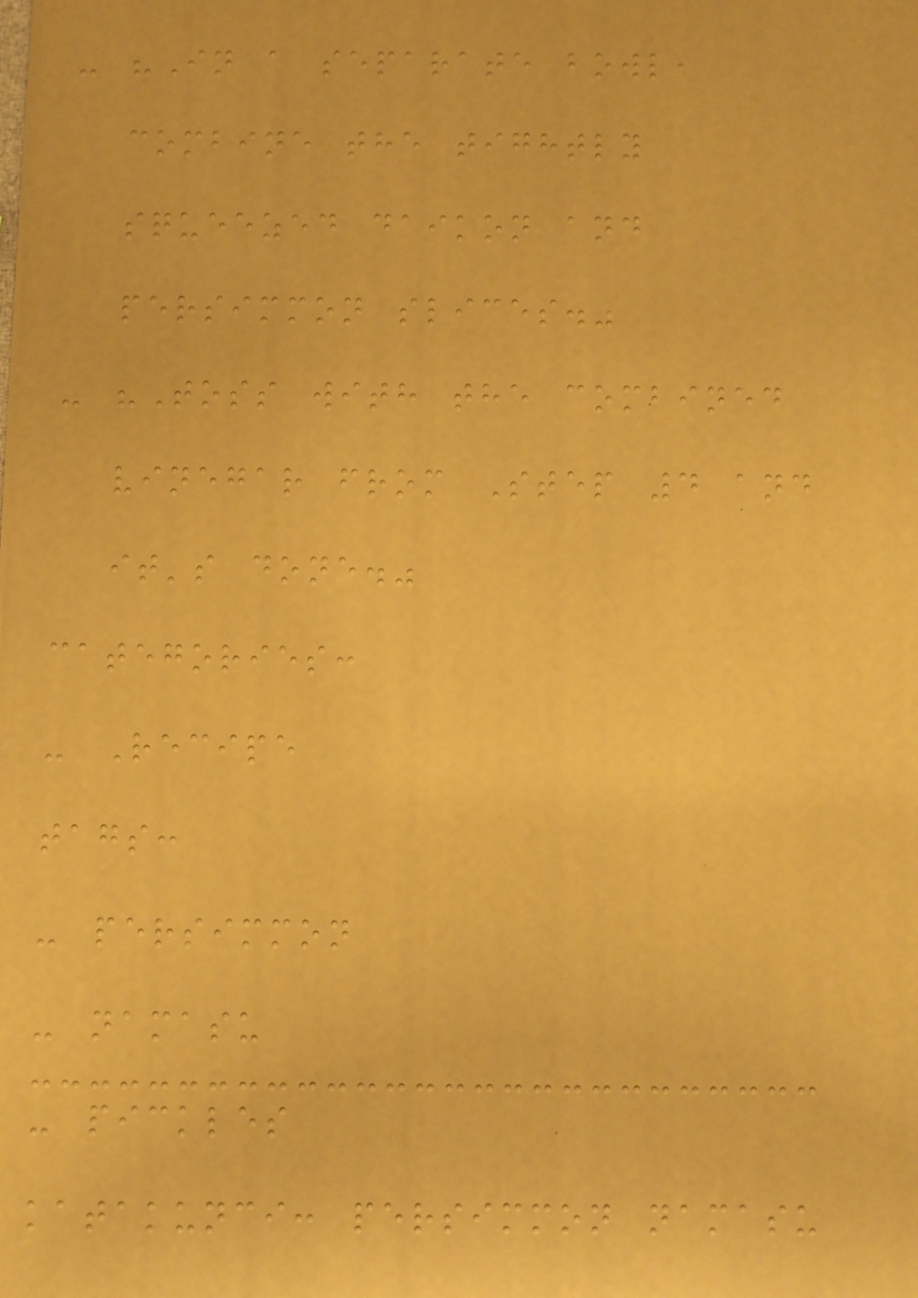- "In a separate bowl,
combine the tightly
squeezed daikon and
persimmon slices."
- "Toss with the combined
vinegar from Step 4 and
it's done."
categories:
- Recipe
tags:
- persimmon
- namasu
- pickles
katakunci: persimmon namasu
